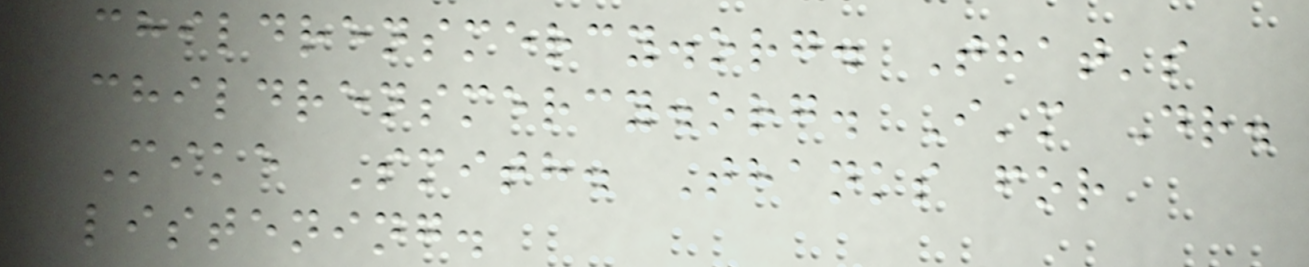childrensmercy.org. That's
childrensmercy.org. I'm Dr.
Mike Smith. Thanks for
listening.
